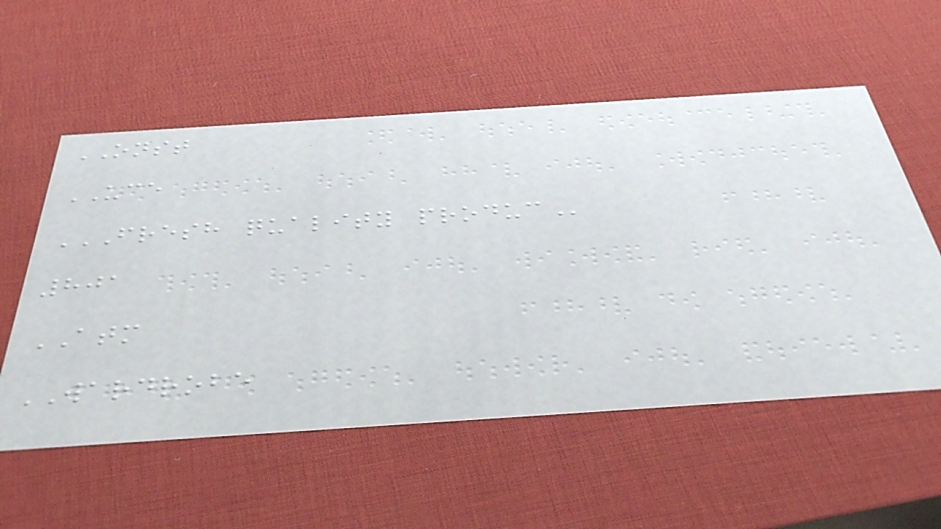ONST
UCE
FRESH QUALITY PRODUC
801
ATM
WARDROBE
